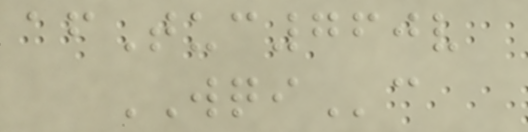afTuc760v
WQIc
